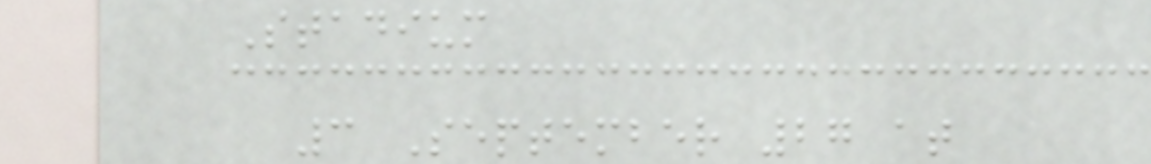Stadium
3 September 27 at
